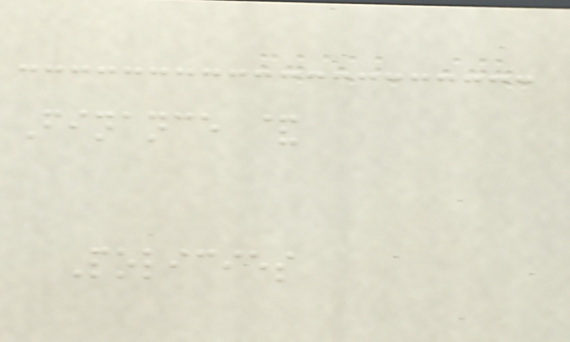Finance &
Policies
